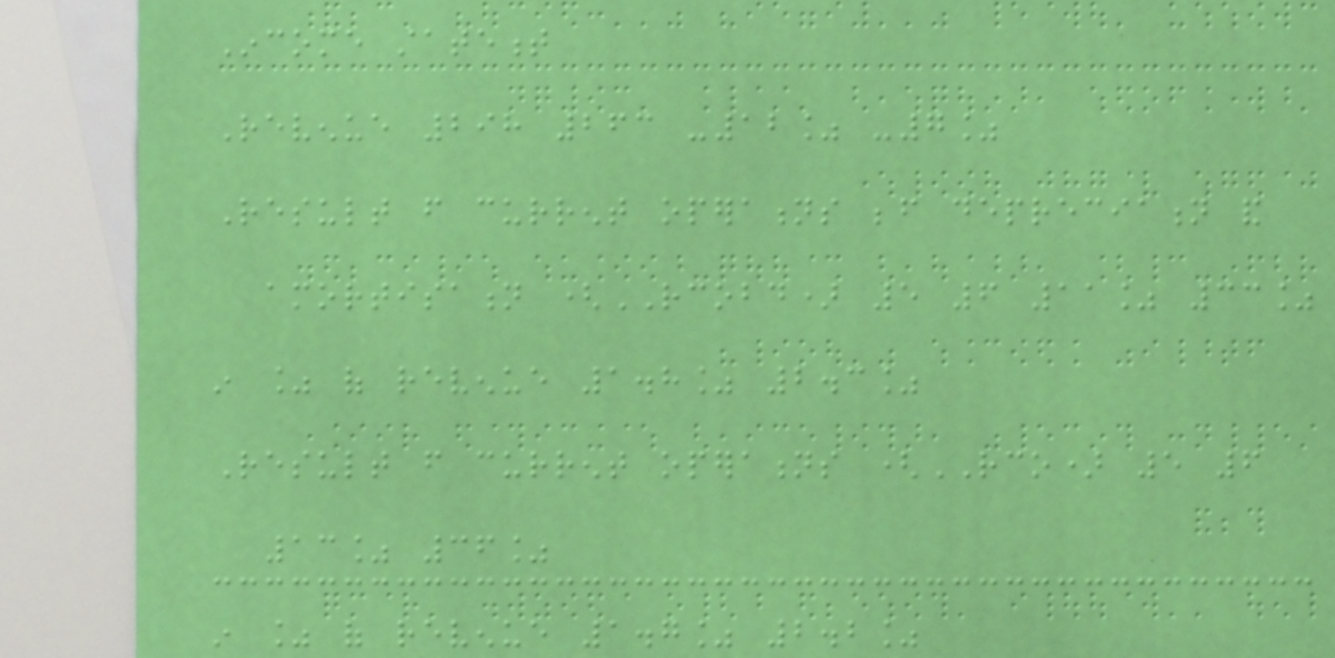Income statement
Revenue 298 263 -12% -7%
Result from current operations before depreciation and
amortisation (RCOBD) 5 6 11% 33%
in % of revenue 1.8% 2.3%
Result from current operations (RCO) 5 6
13% 36%
in % of revenue 1.7% 2.2%
